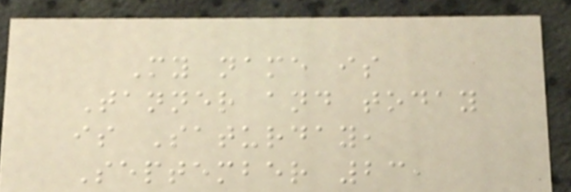My name is
Tanner and today
is Saturday,
September 23,
